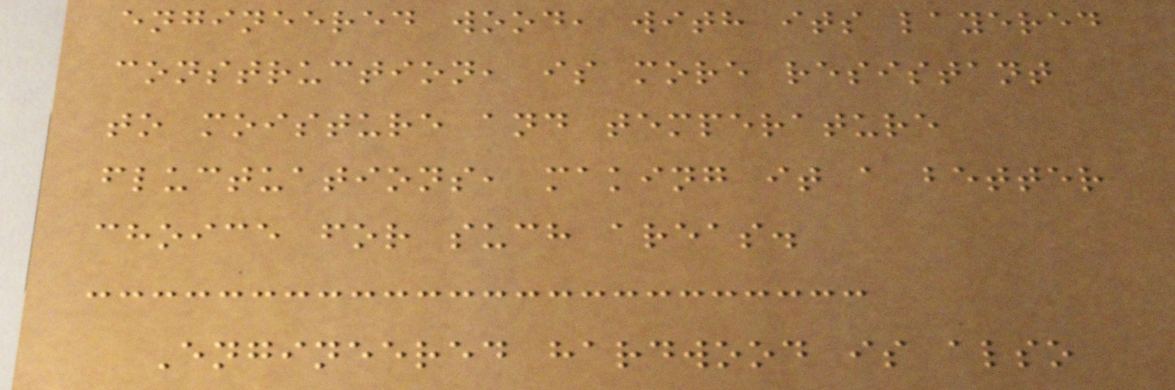engineered wood, with its layered
construction, is more resistant
to moisture and temperature
fluctuations, making it a better
choice for such areas.
Engineered hardwood is also
